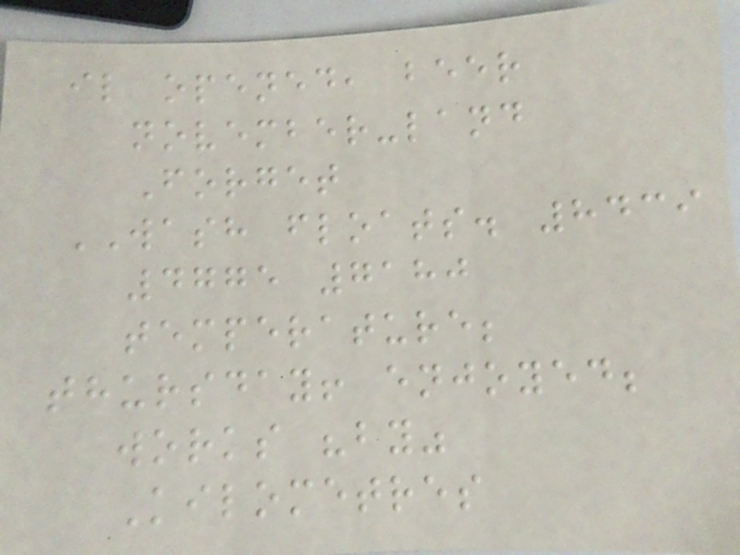il opened, beer
november-land
Forget
WASH floats. 8439
4775 7180
temperature;
thursday! enjoyed;
works "by"
Kilometres
